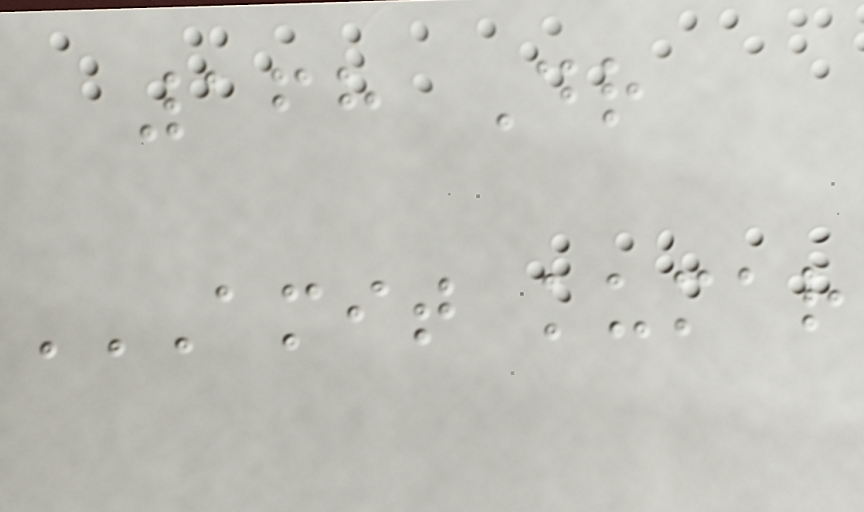168 Dr
AMIT KUMAR
